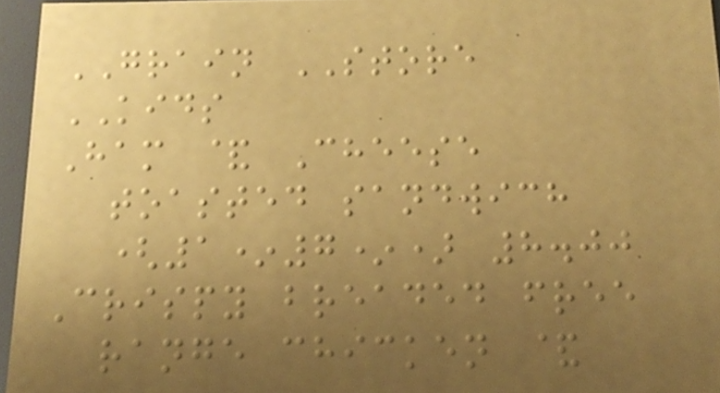GRAIN STORE
KIDS
Ham & Cheese
toasted sandwich
(1*7*) 8.00
Crispy breaded free
range chicken &
